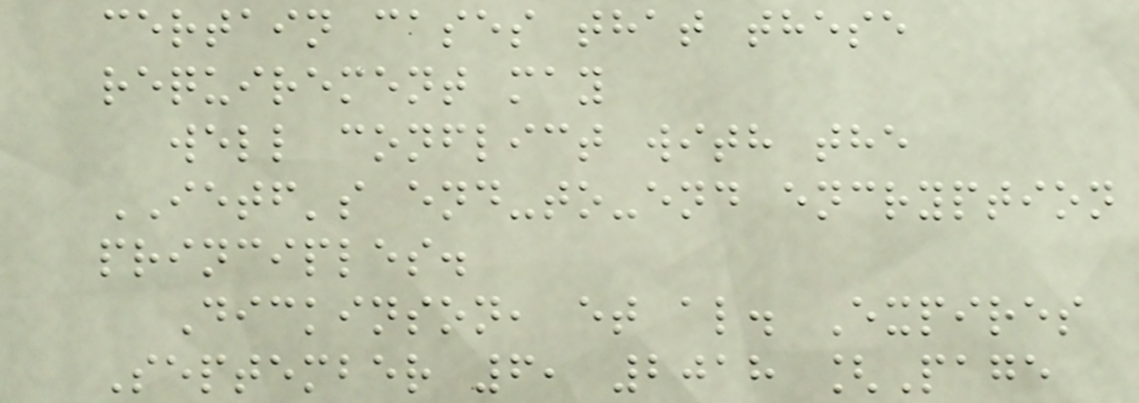certain cases that these
requirement may
well conflict with the
IETF's end-to-end encryption
principles.
Dickinson, et al. Expires
September 6, 2018 [Page
